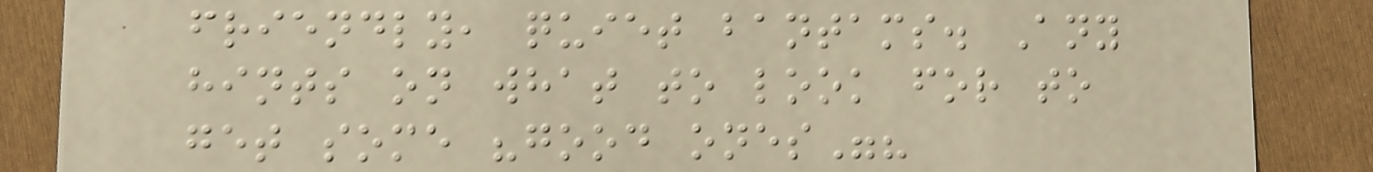friendly, quiet bantams. Any
hints on what to look for to
get some "good ones"?
